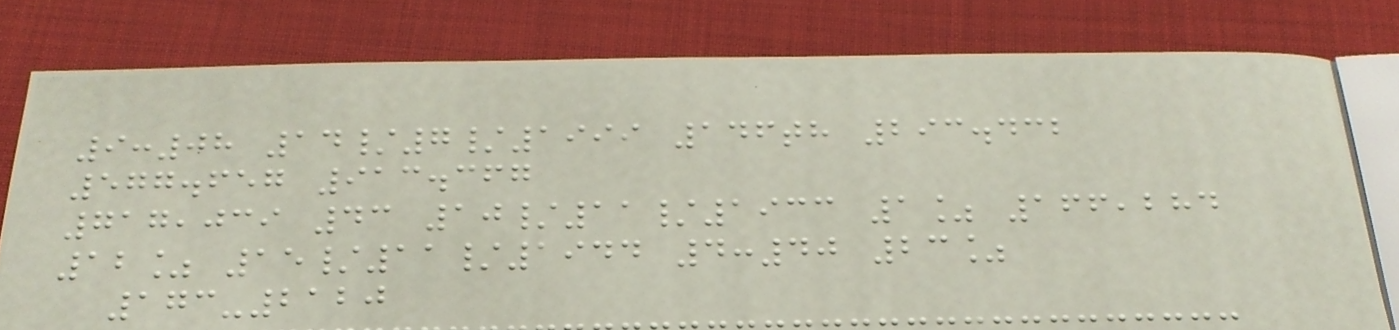9:08 14/7/1999 146th 293.432
577.657 913.367
717,039 43 10/11/1933 1% 166,284
12% 15/11/1944 4:40 23%
173-2120
